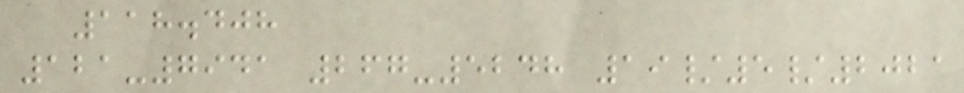118.408
121-7941 267-5248 19/5/2021
